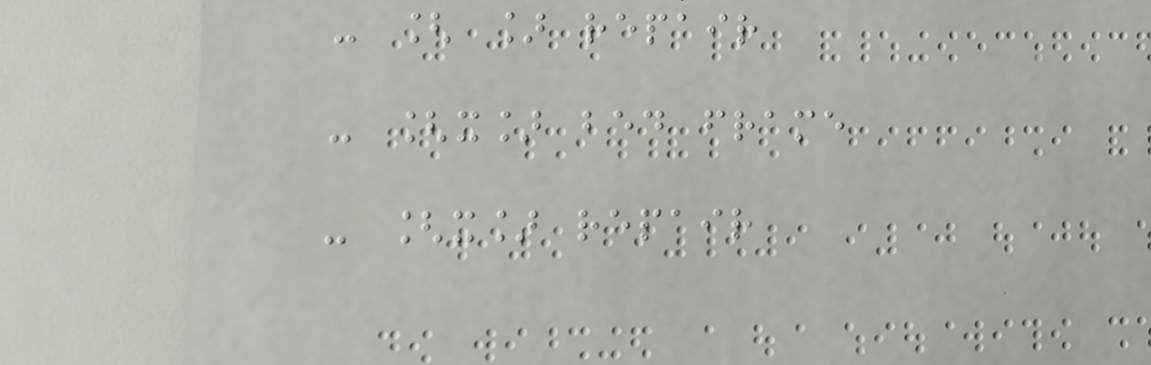- [ ] repair
- [x] bed frame
- [x] repair
